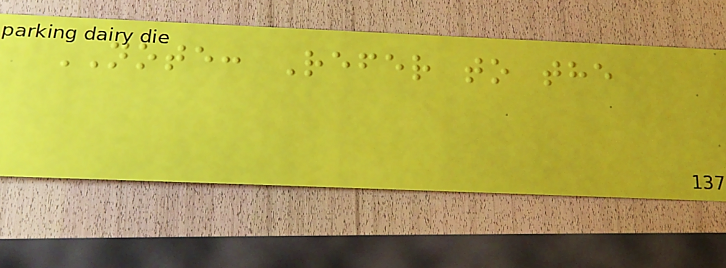NOTE: Refer to the
